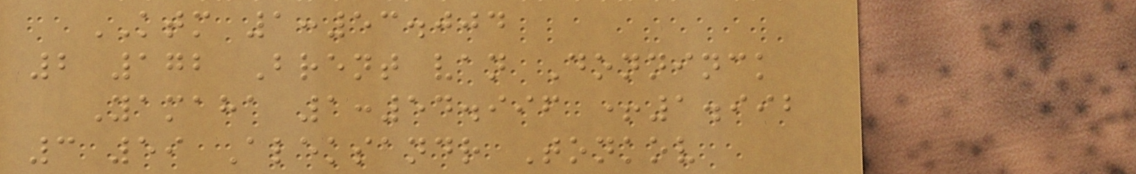KTM 1:53.004
2 172 Brent van Donninck
Yamaha 1:54.996 +1.992
3 59 Aleksandr Tonkov
